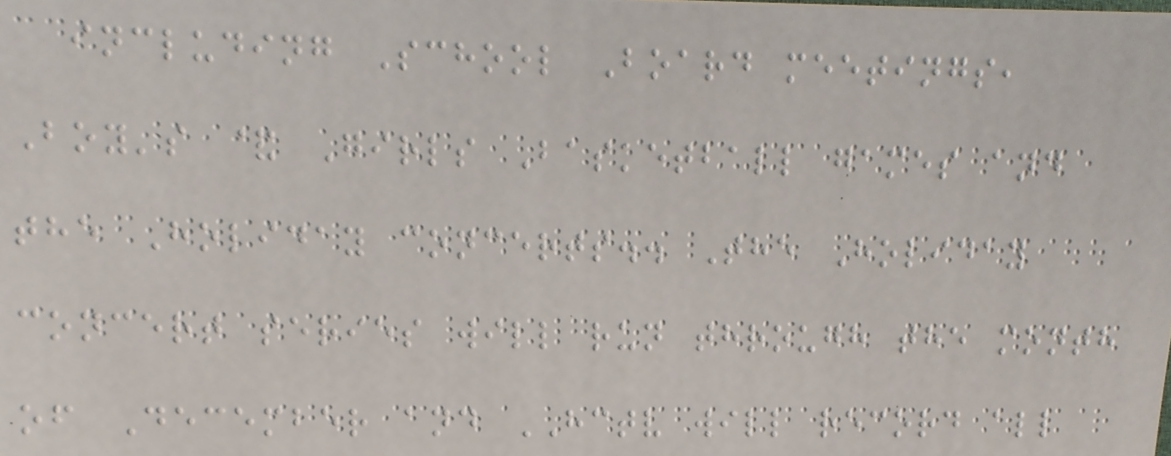including School Board meetings,
Boy's & Girls Basketball games and
the Holiday concerts.. The Holiday
concert series will run through the month
of December and HCTV will record all
